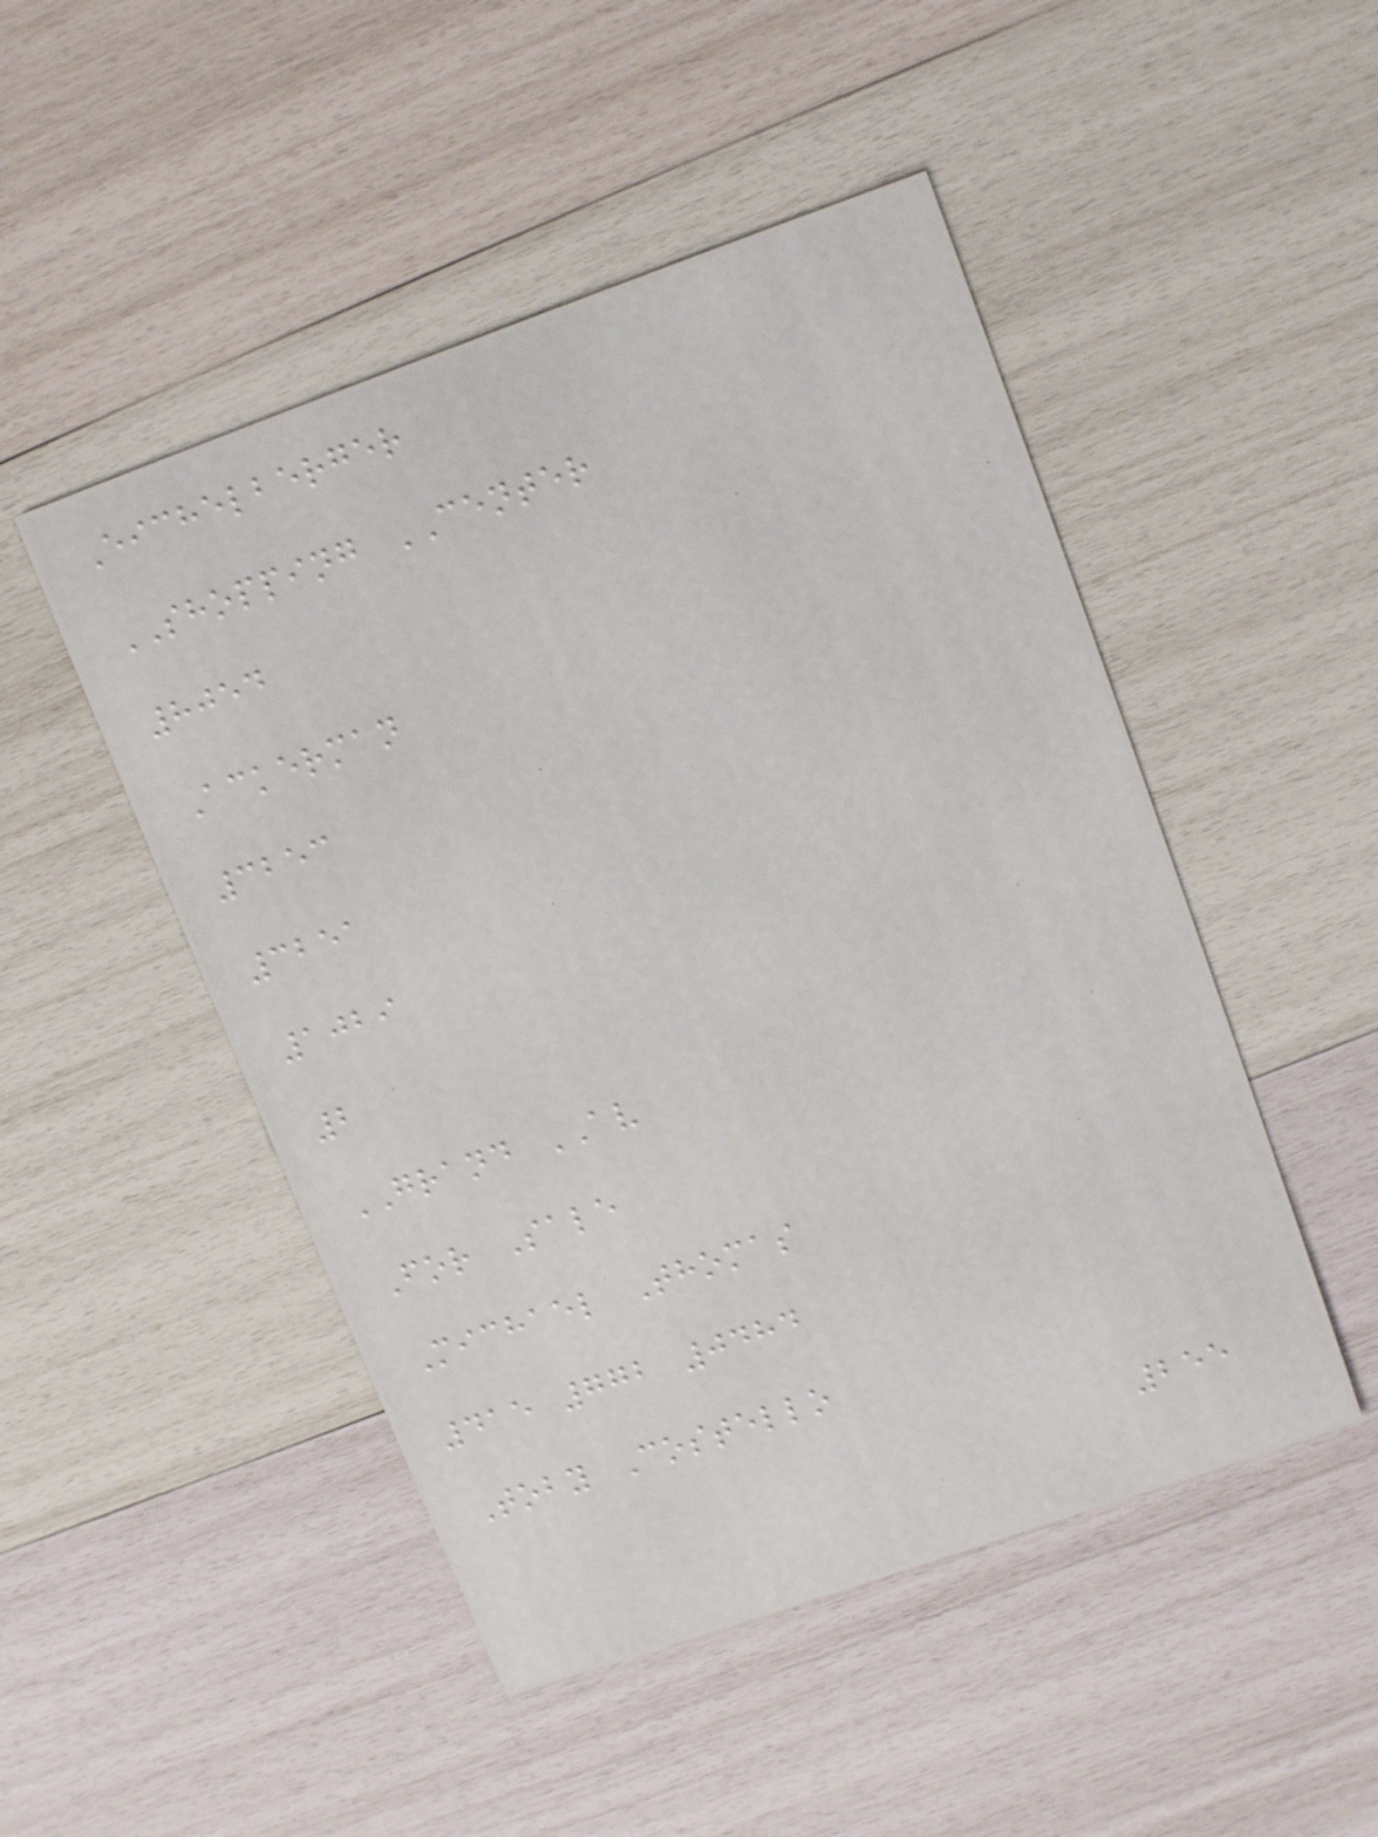Eichelberger
SHOPPING CENTER
8054
Ackerman
3253
3251
1029
2
GRAND AV
For Sale
Michael Thomas
415 772 0484
Toby Costello
255
